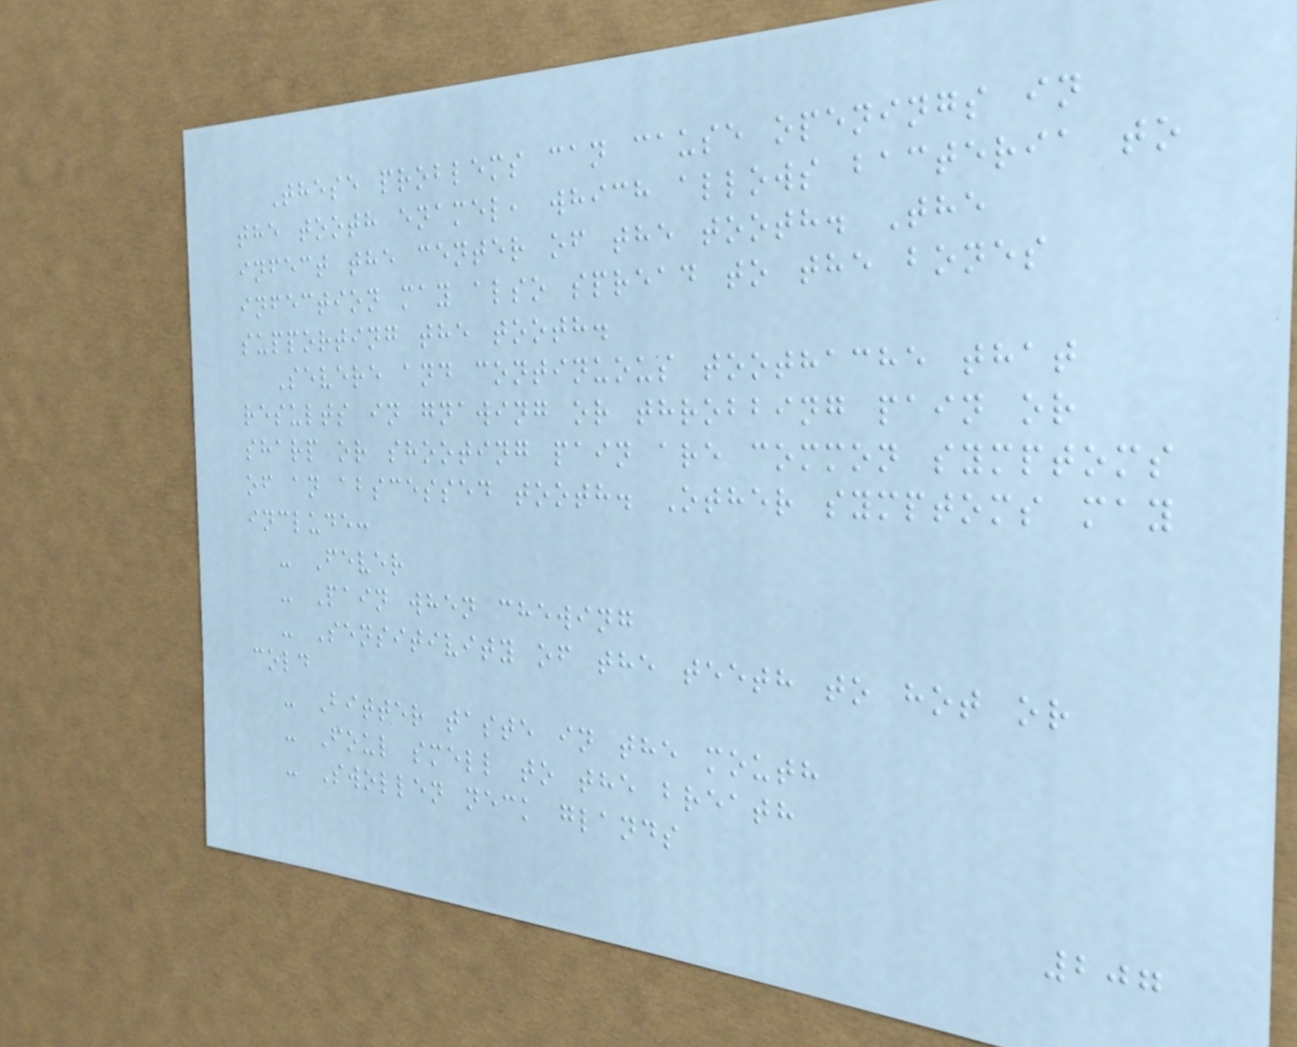These problems can cause openings in
the tooth enamel, which allows bacteria to
infect the center of the tooth. The
infection may also spread to the bones
supporting the tooth.
Severe and continuous toothache that
results in gnawing or throbbing pain or
sharp or shooting pain are common symptoms
of an abscessed tooth. Other symptoms may
include:
- Fever
- Pain when chewing
- Sensitivity of the teeth to hot or
cold
- Bitter taste in the mouth
- Foul smell to the breath
- Swollen neck glands
207
